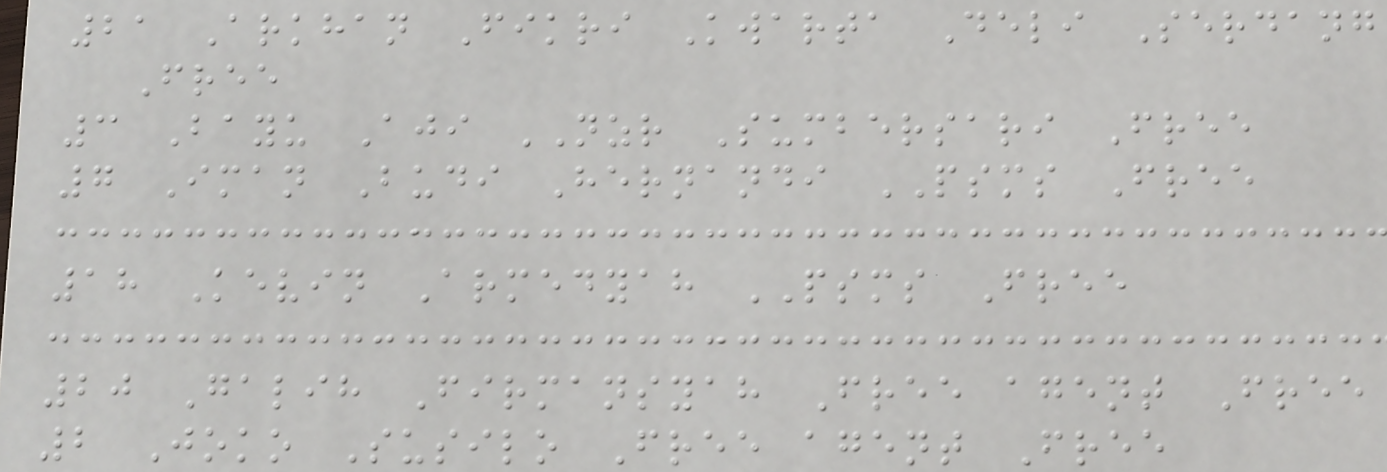21 Arkhan Fikri Kwarta Deli Serdang
Free
3 Bayu Aji NZR Sumbersari Free
7 Iman Budi Hernandi PSMS Free
18 Kevin Armedyah PSMS Free
20 Galih Firmansyah Free agent Free
2 Joko Susilo Free agent Free
